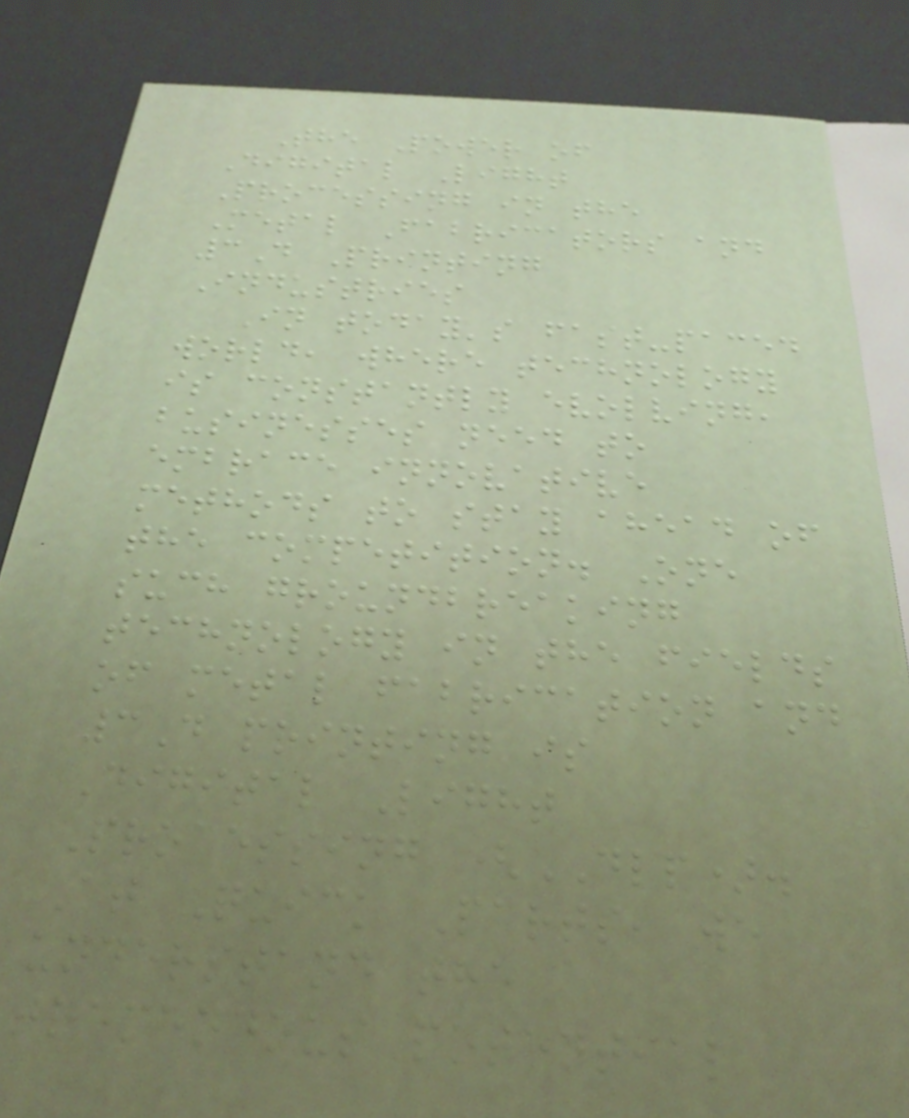The Power of
Digital Light
Processing in the
Metal Fabricators and
3D Printing
Industries
In today's fast-paced
world, where technology
is constantly evolving,
businesses need to
embrace innovative
methods to stay ahead of
the competition. One
such groundbreaking
technology in the fields
of metal fabrication and
3D printing is
Digital Light
Processing (DLP).
At Quick Parts, we
understand the
tremendous potential
